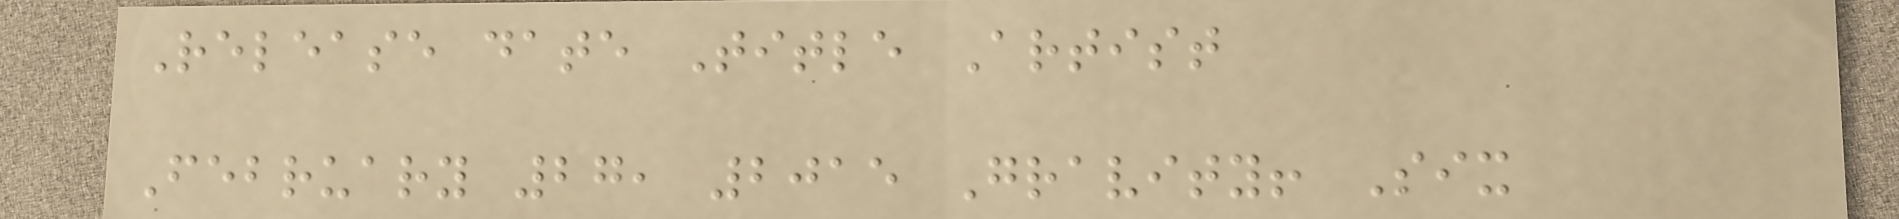Release date Title Artist
February 27, 2015 Gravity! Six
